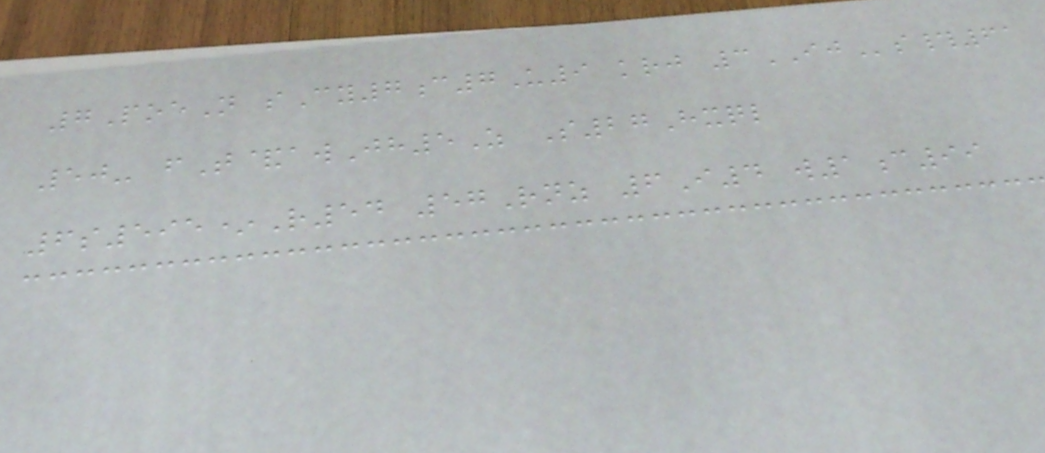7PoeN sCy7c7U9 krj 3IJs#61
50- fT&awJh5Z S27Hxql
6s595*R54 57Rnz 6I4 w1c99
